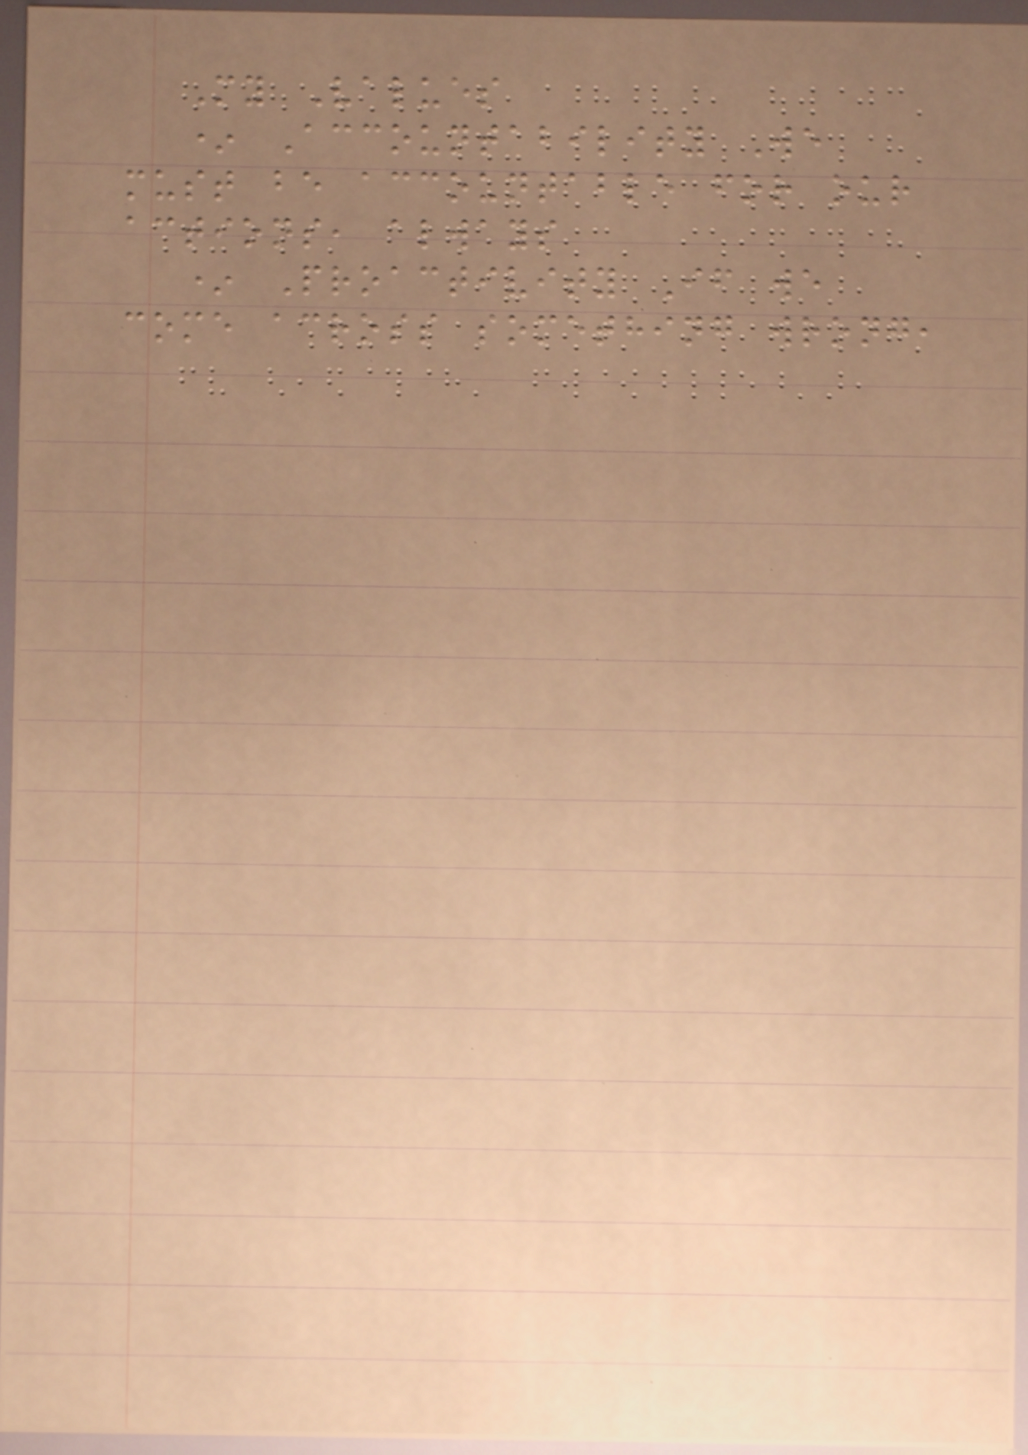My Values
* Accountability We
must be accountable for our
actions, always
* Proactivity If we
come across something wrong,
